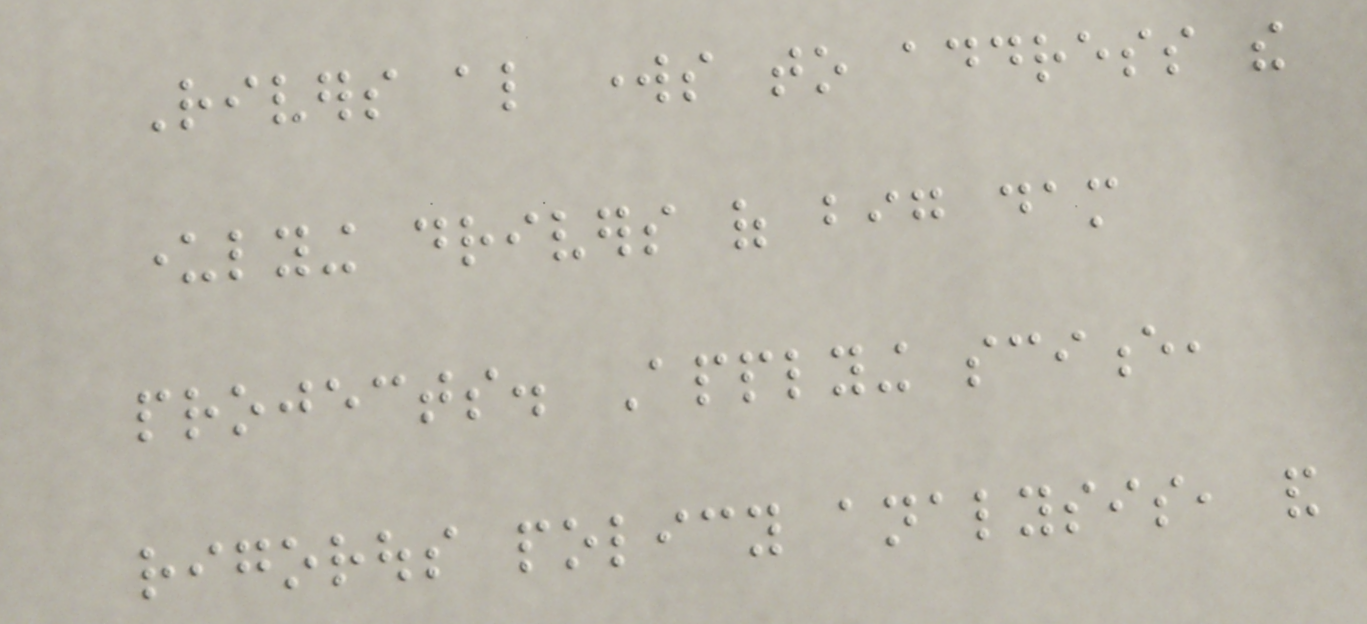Rivers also works to address the
underlying drivers of big dam
projects. Applying science,
rigorous policy analysis, and
